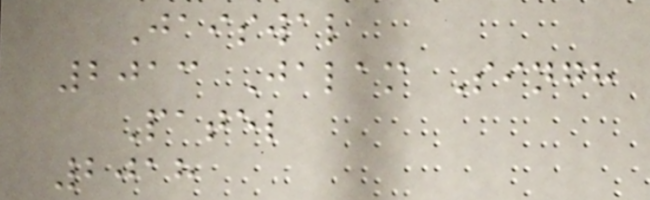Jaiswal
2013 Jalam Singh
Patel
2018
